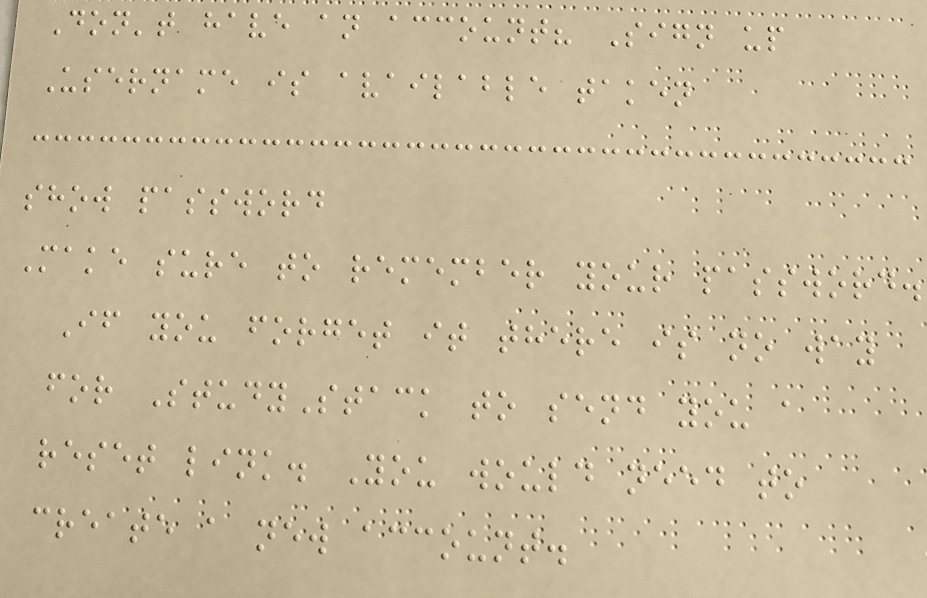Don't have an account? Sign up
Username is available taken
show password
Make sure to remember your password.
If you forget it there is no way
for StudyStack to send you a
reset link. You would need to
create a new account.
